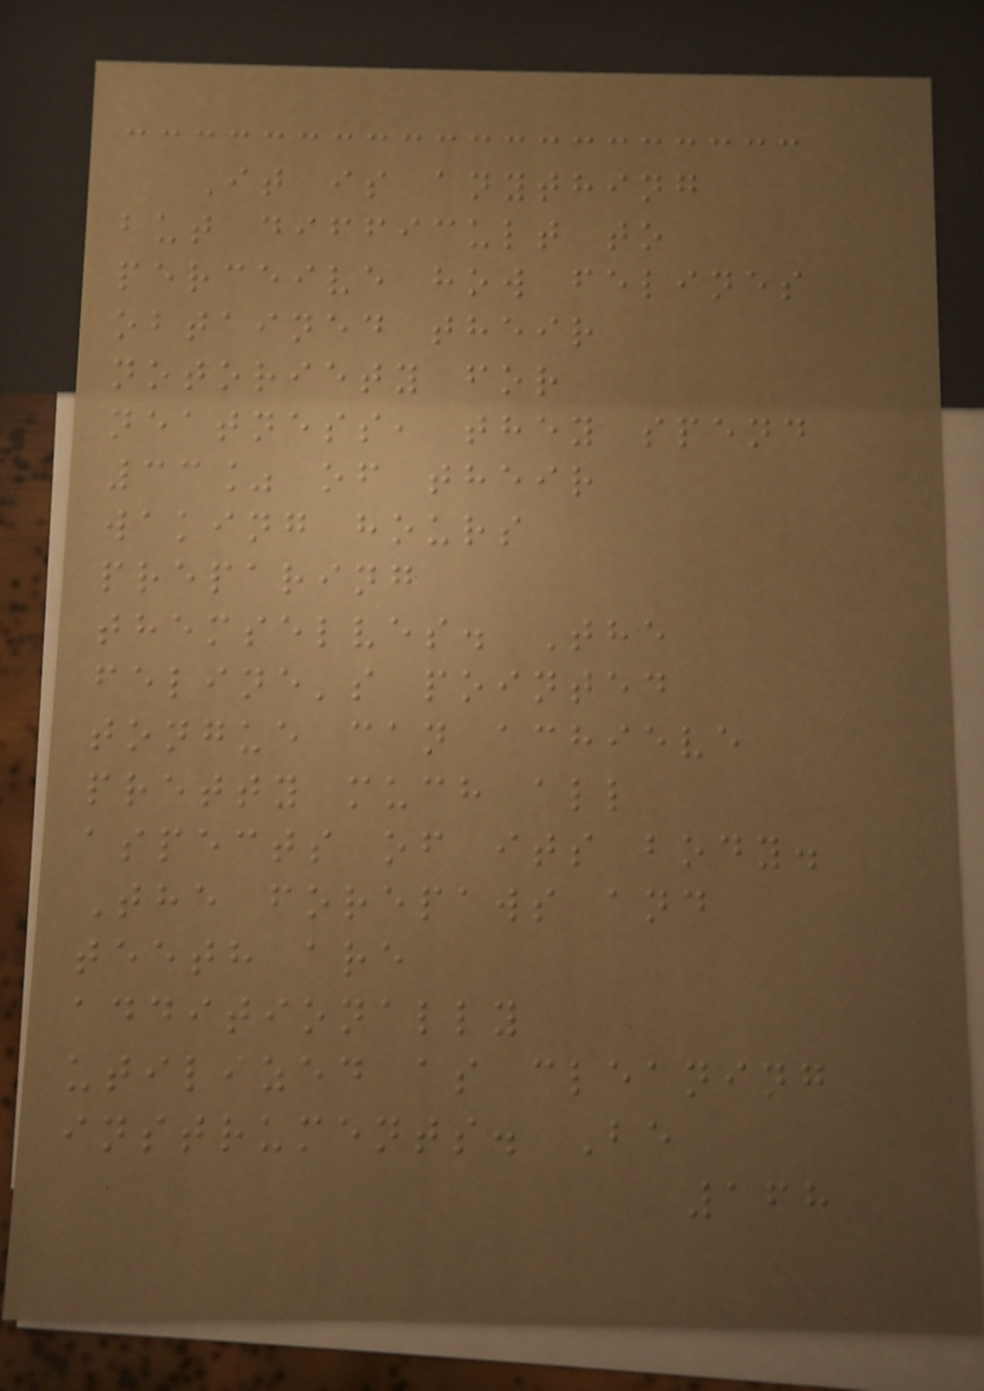It is anything
but difficult to
perceive how felines
obtained their
notoriety for
neatness, they spend
33% of their
waking hours
preparing
themselves. The
feline's pointed
tongue can achieve
pretty much all
aspects of its body.
The forepaws and
teeth are
additionally
utilized as cleaning
instruments. Be
168
